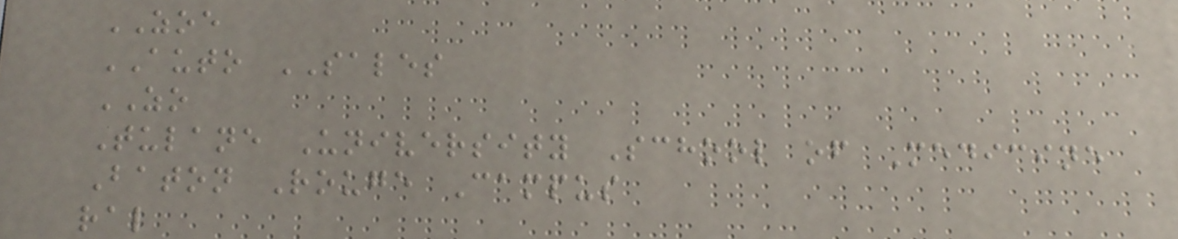ZOE
AUTO SALES
ZO
Tulane University School of Medicine
Baton Rouge Campus
ral
